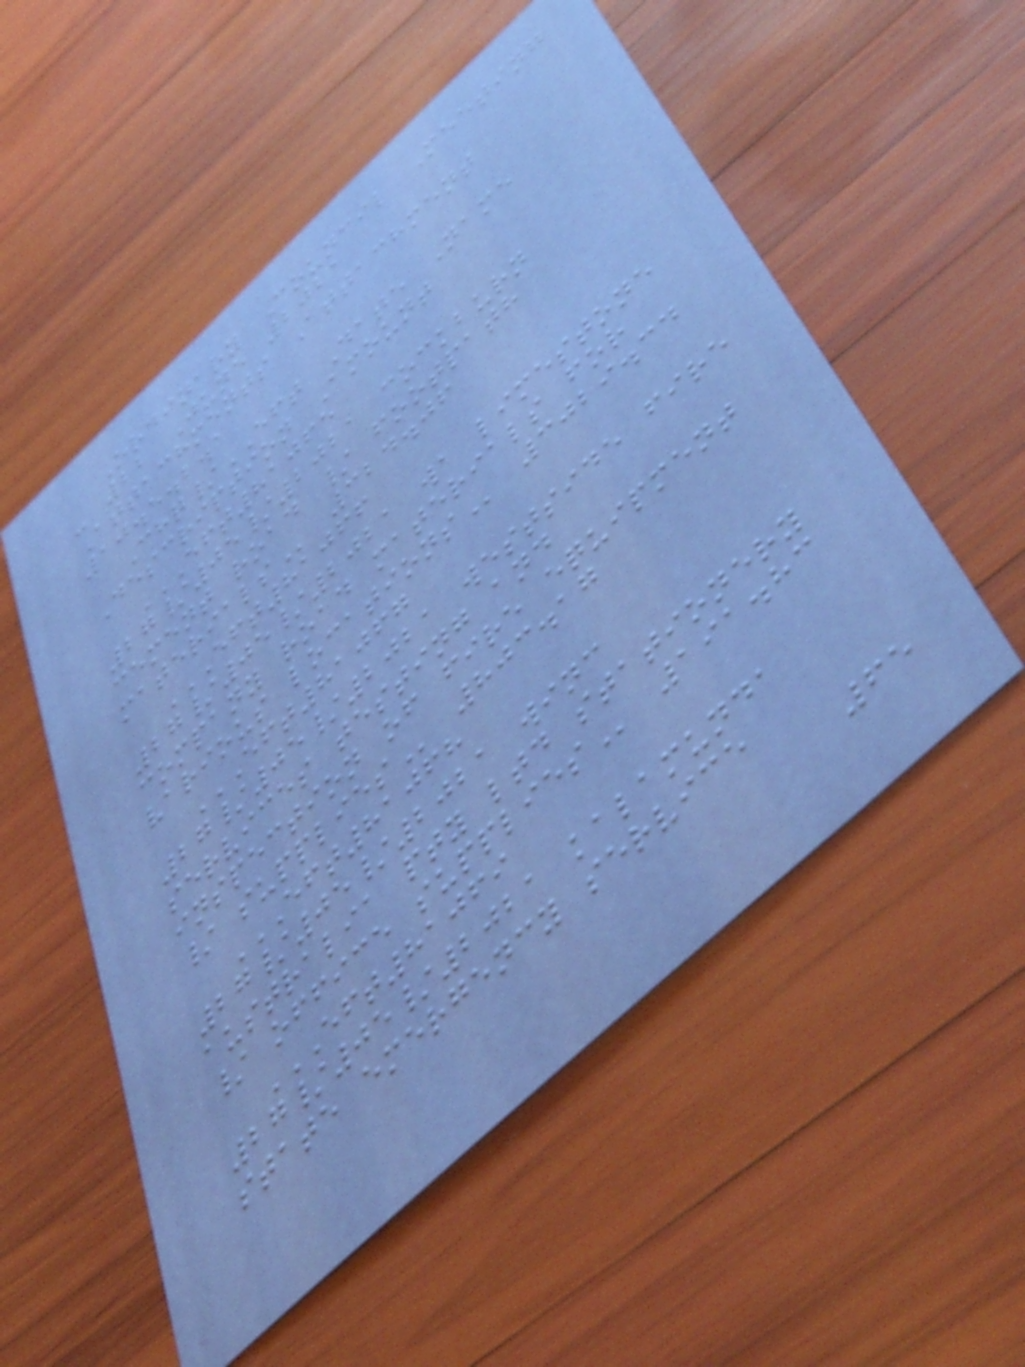Ordinary Council Meeting
- 22 June 2021
Attachments Attachment
10.5.2.1
Chq/EFT Date Name
Description Amount
EFT81065
27/05/2021 COCKBURN
CEMENT ROAD / FOOTPATH
MATERIALS 324.06
EFT81066
27/05/2021 WA LIMESTONE
COMPANY ROAD MATERIALS FOR
VARIOUS LOCATIONS 3029.34
EFT81067
27/05/2021 WESTSIDE FIRE
SERVICES TESTING AND
INSPECTION OF FIRE EQUIPMENT
/ SUPPLIES 803.17
EFT81068
27/05/2021 WINC
AUSTRALIA PTY LTD STATIONERY
/ OFFICE SUPPLIES 191.83
EFT81069
27/05/2021 KALAMUNDA
STATE EMERGENCY SERVICE
65
